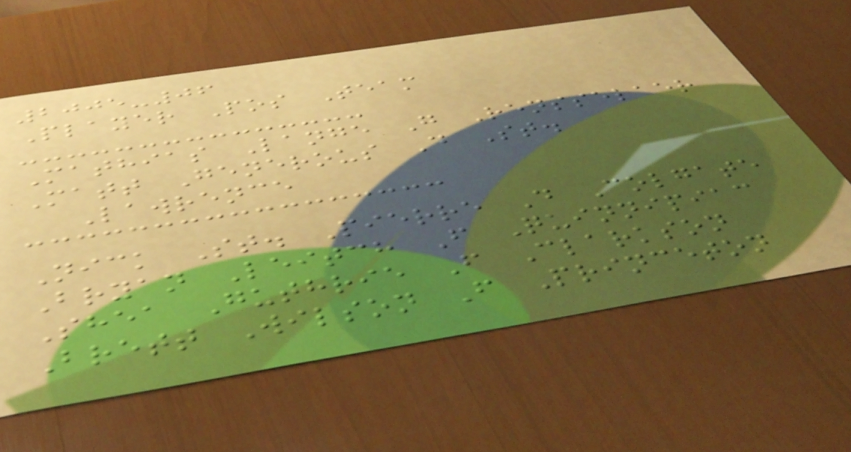2005-06
Player Pos Team
Mathias Lange G Rensselaer
Matt Generous D St.
Lawrence
Nick St. Pierre D Colgate
Bryan Leitch F Quinnipiac
Shea Guthrie F Clarkson
Brett Wilson F Princeton
